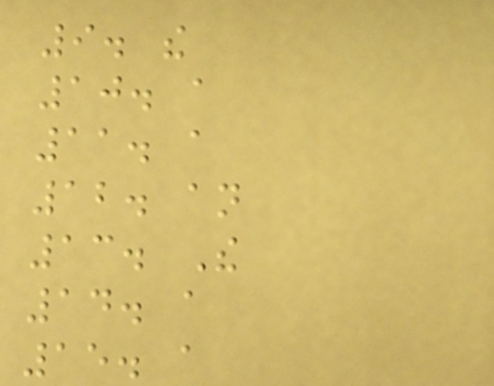9. the
10. a
11. a
12. an
13. The
14. a
15. a
